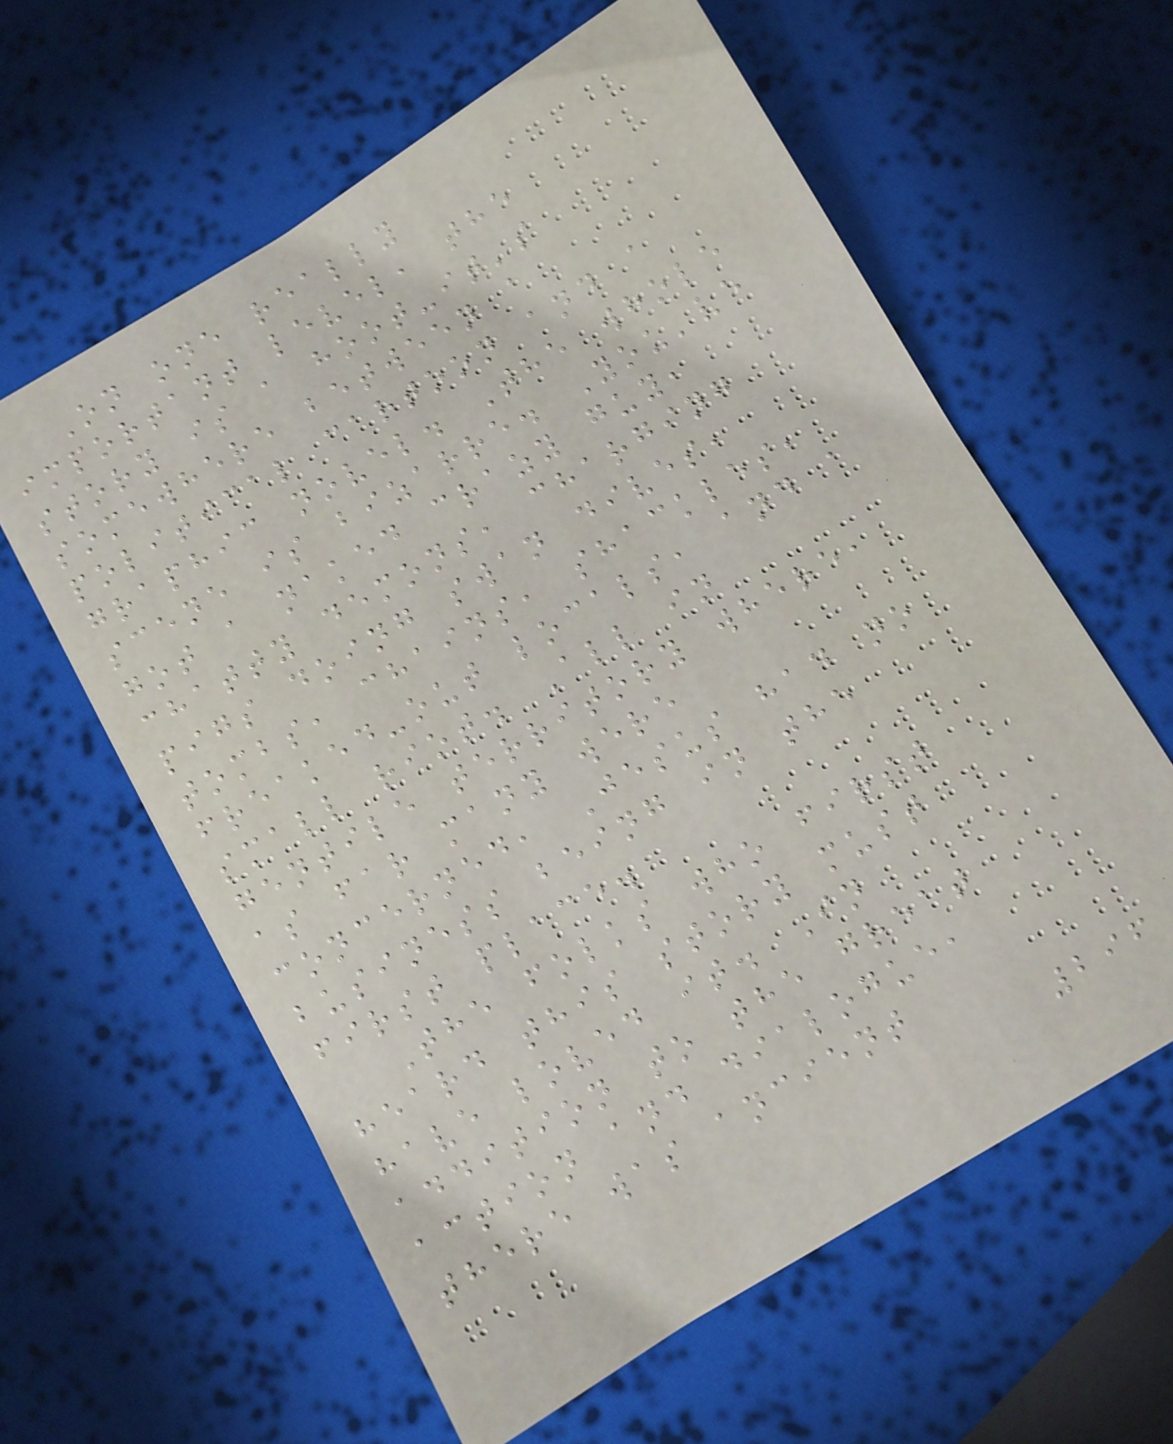On one really
important level, the
story is a hoot-it's
somewhere between a
political cartoon and a
graphic novel. The whole
scene is bizarre. You've
got a naked crazy guy,
chatty demons, charging
pigs doing swan dives,
tombs, chains, shackles,
freaked-out locals, and a
small riot. All in
gentile territory where,
as far many were
concerned, Jesus had no
business being in the
first place.
The folks who first
heard this story must
have loved it. In
addition to the great
action and dialogue,
there was ancient
296
